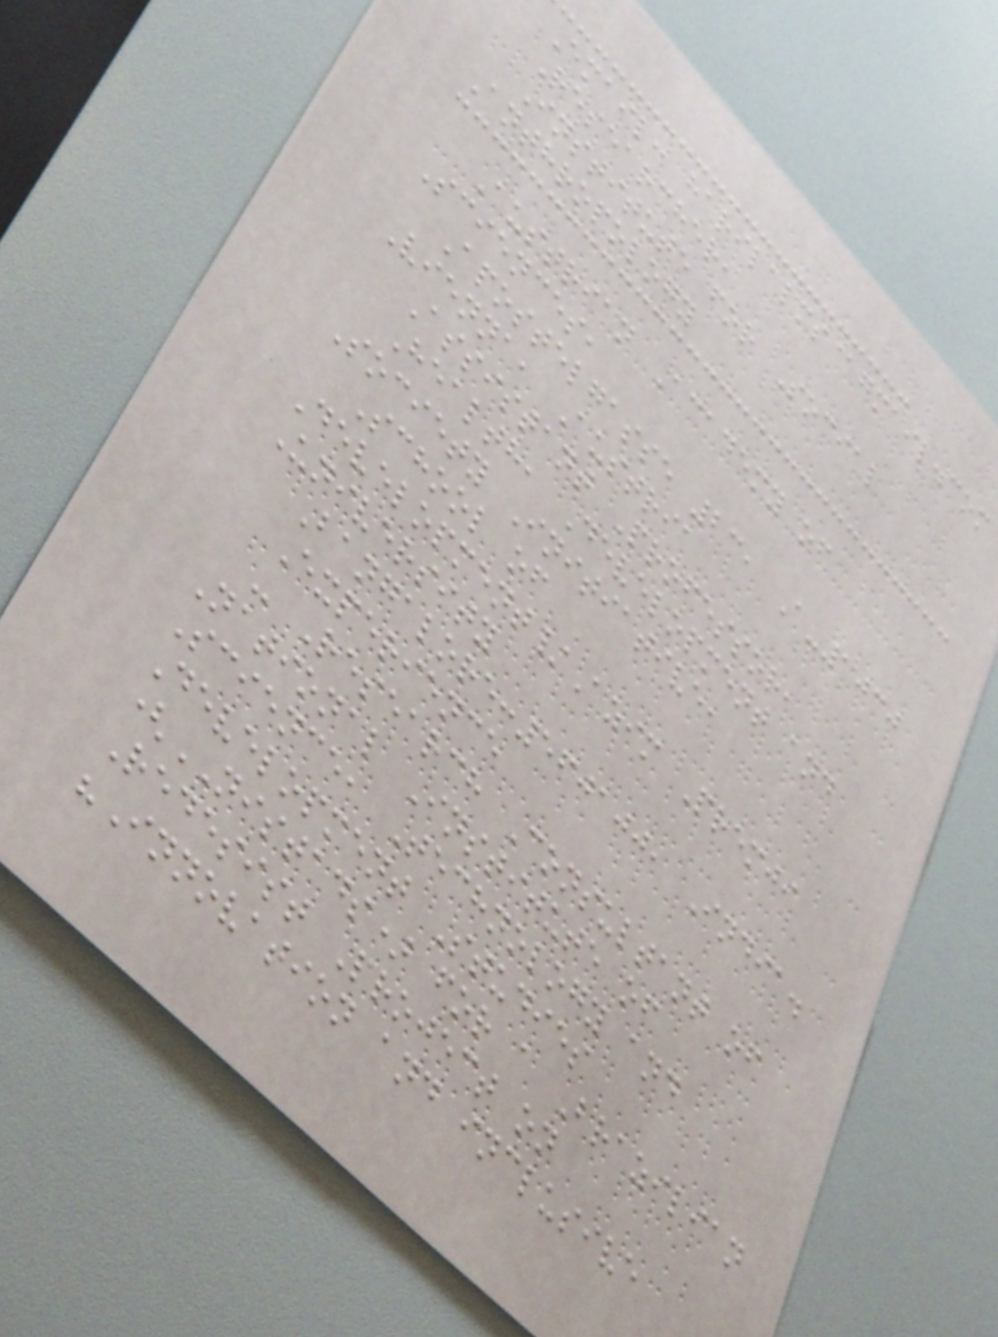Email: harilalms@gmail.com
Researcher,
Institute for Social
Anthropology
Austrian Academy of
Sciences,
Apostelgasse 23, A-1030
Vienna, Austria
Assistant Professor,
Health, Development and
Society Initiative,
School of
Development/Azim Premji
University
Bangalore:560100, India.
Experience
- Research Consultant of
National Institute of
Science, Technology and
Development Studies
(NISTADS) for a Brazilian
Redesist Project on
"Innovation and inclusive
